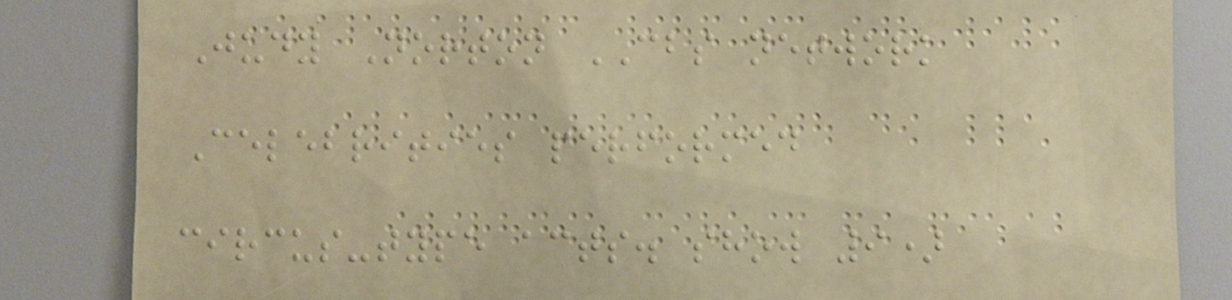Judy Norton CBS network
Celebrities performed
circus-type acts. show 9)
